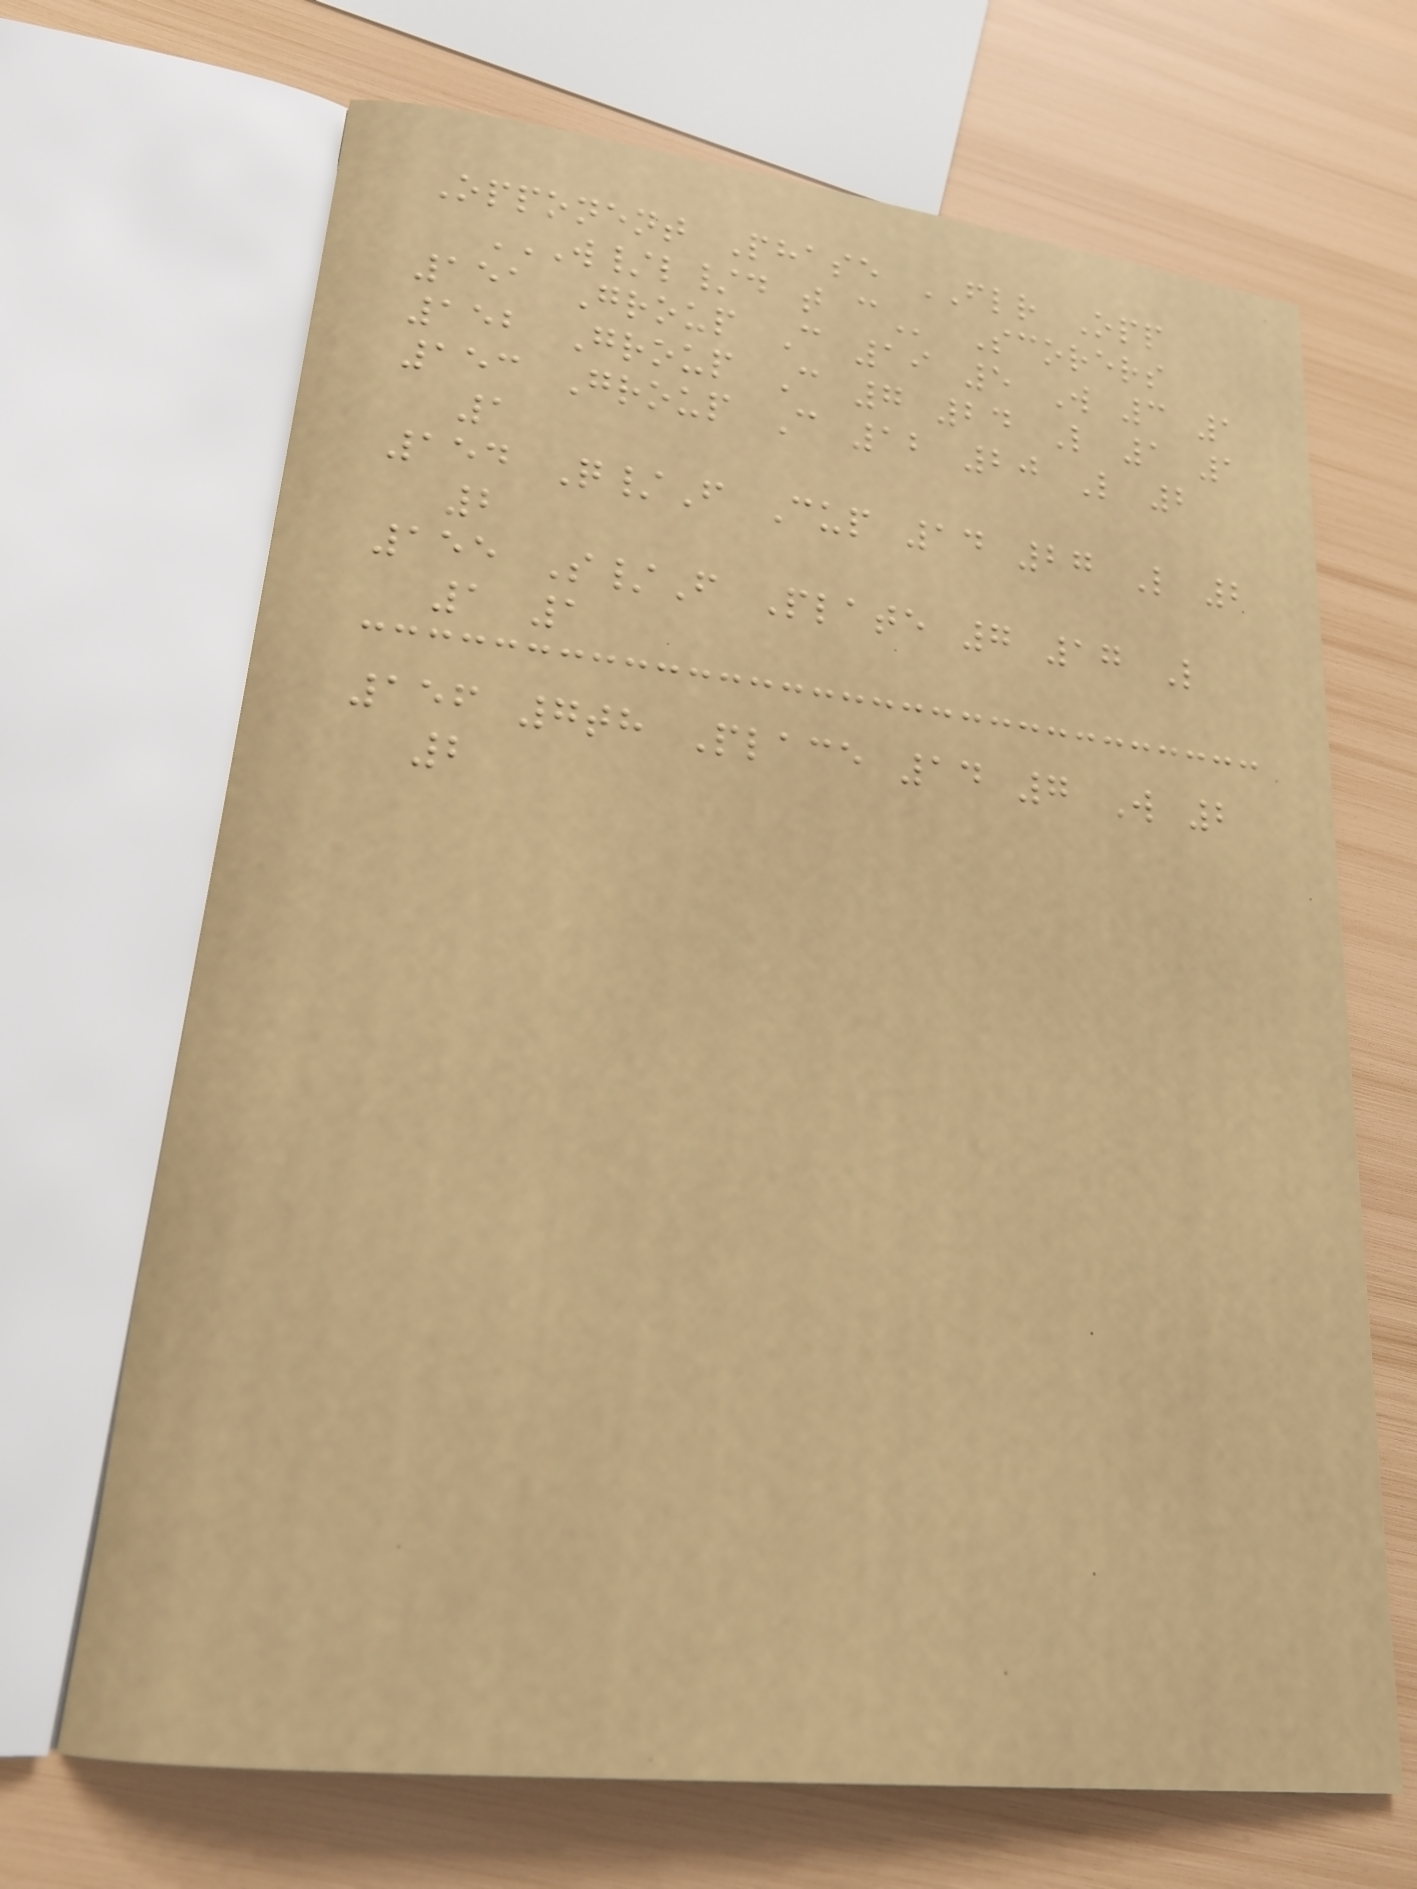Opponent Phase FLR Opp
W/L/D T C Scorers
151 Group C 19 5 W 3 1
152 Group C 7 24 L 1 1
153 Group C 12 20 L 2
1
154 Q/F Cup 14 27 L 2
2
155 S/F Plate 7 17 L
1 1
156 7th Place 14 7 W 2
2
